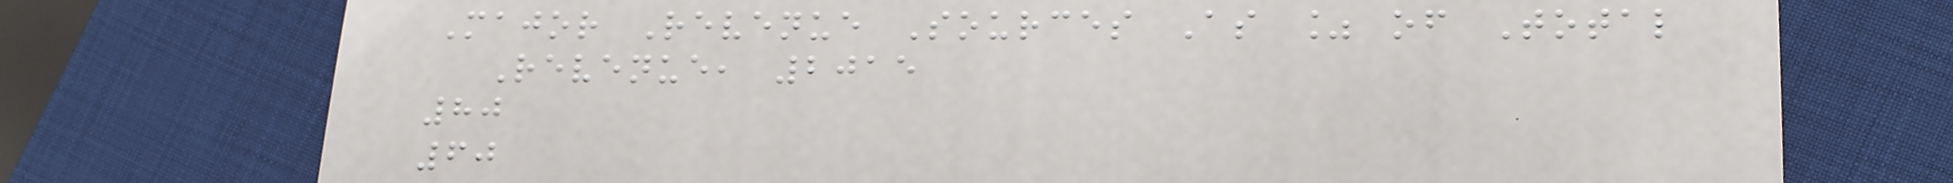Major Revenue Sources As % of Total
Revenue, 2015
80
60
